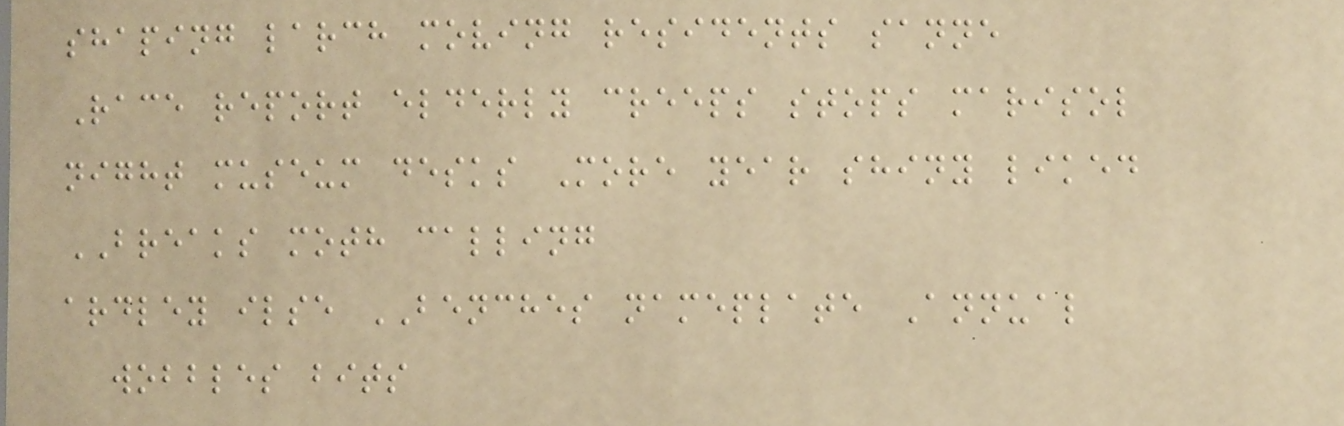shaping larch moving residents sanne
Race report elderly creeps stops marisol
night museum desks More year shiny liked
BREAKS moth calling
ardley ilse BENCHES nameplate Annual
wobbles bits
